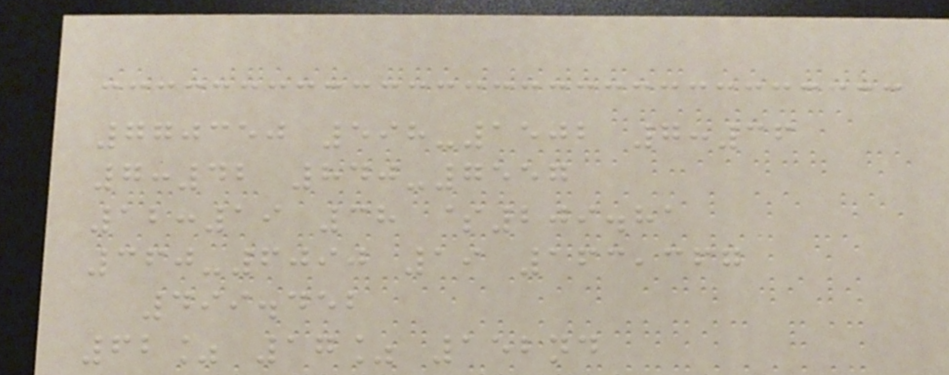770350 598-1502 7:36
7:42 840-7557
12:19 38 $209.81
360-6090 19 163,367
499.452
62% 17% 152nd
